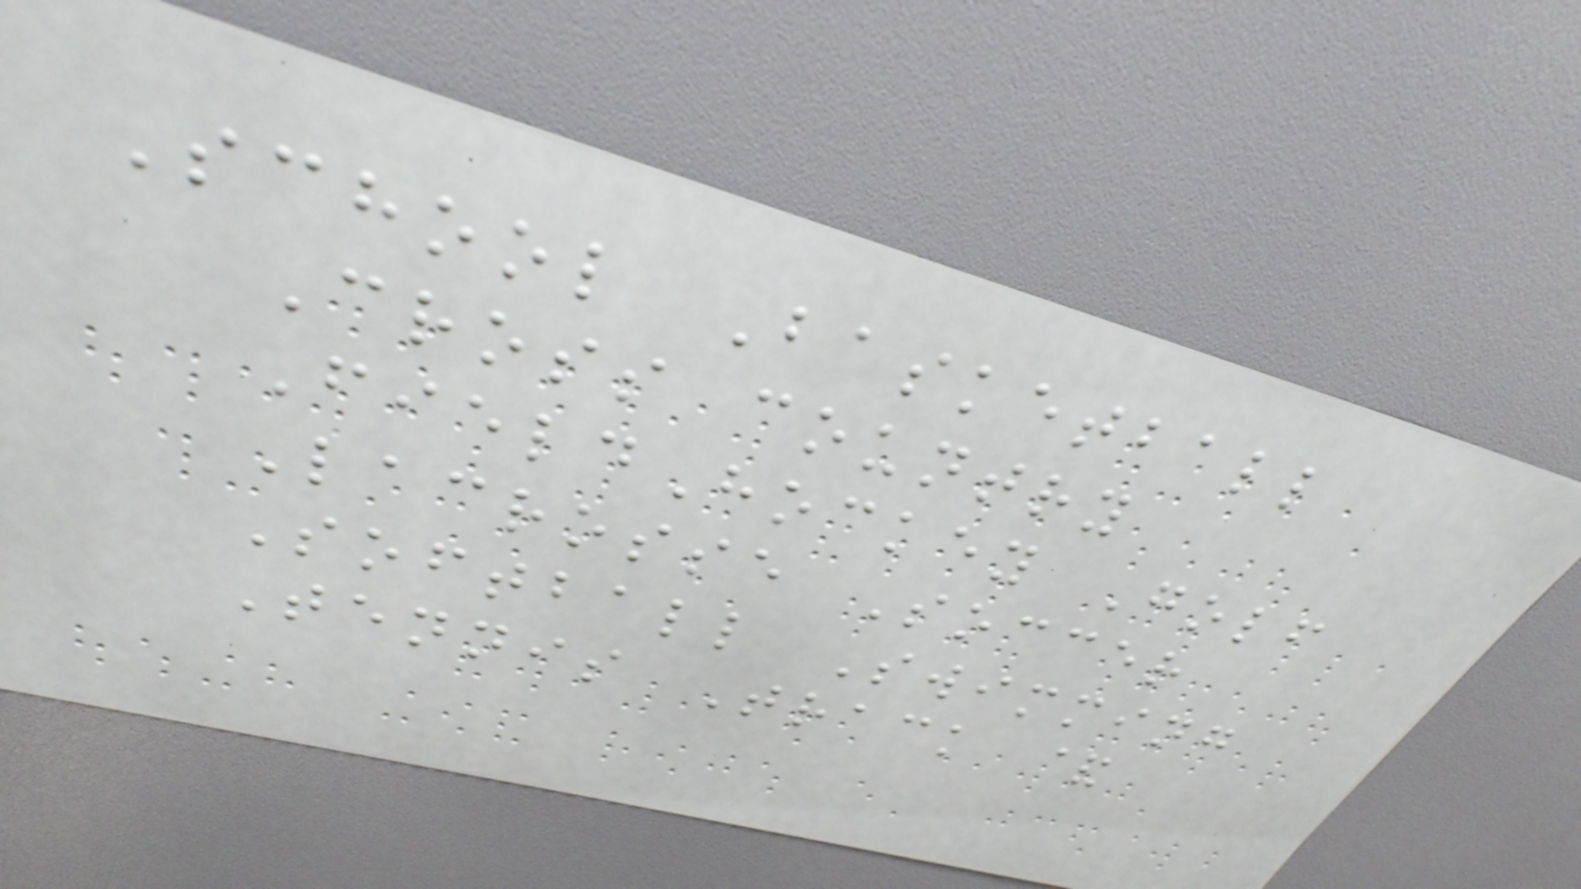School Basketball
Cross country
FieldHockey Golf
Lacrosse Soccer
Softball Swimming
Tennis Track &
